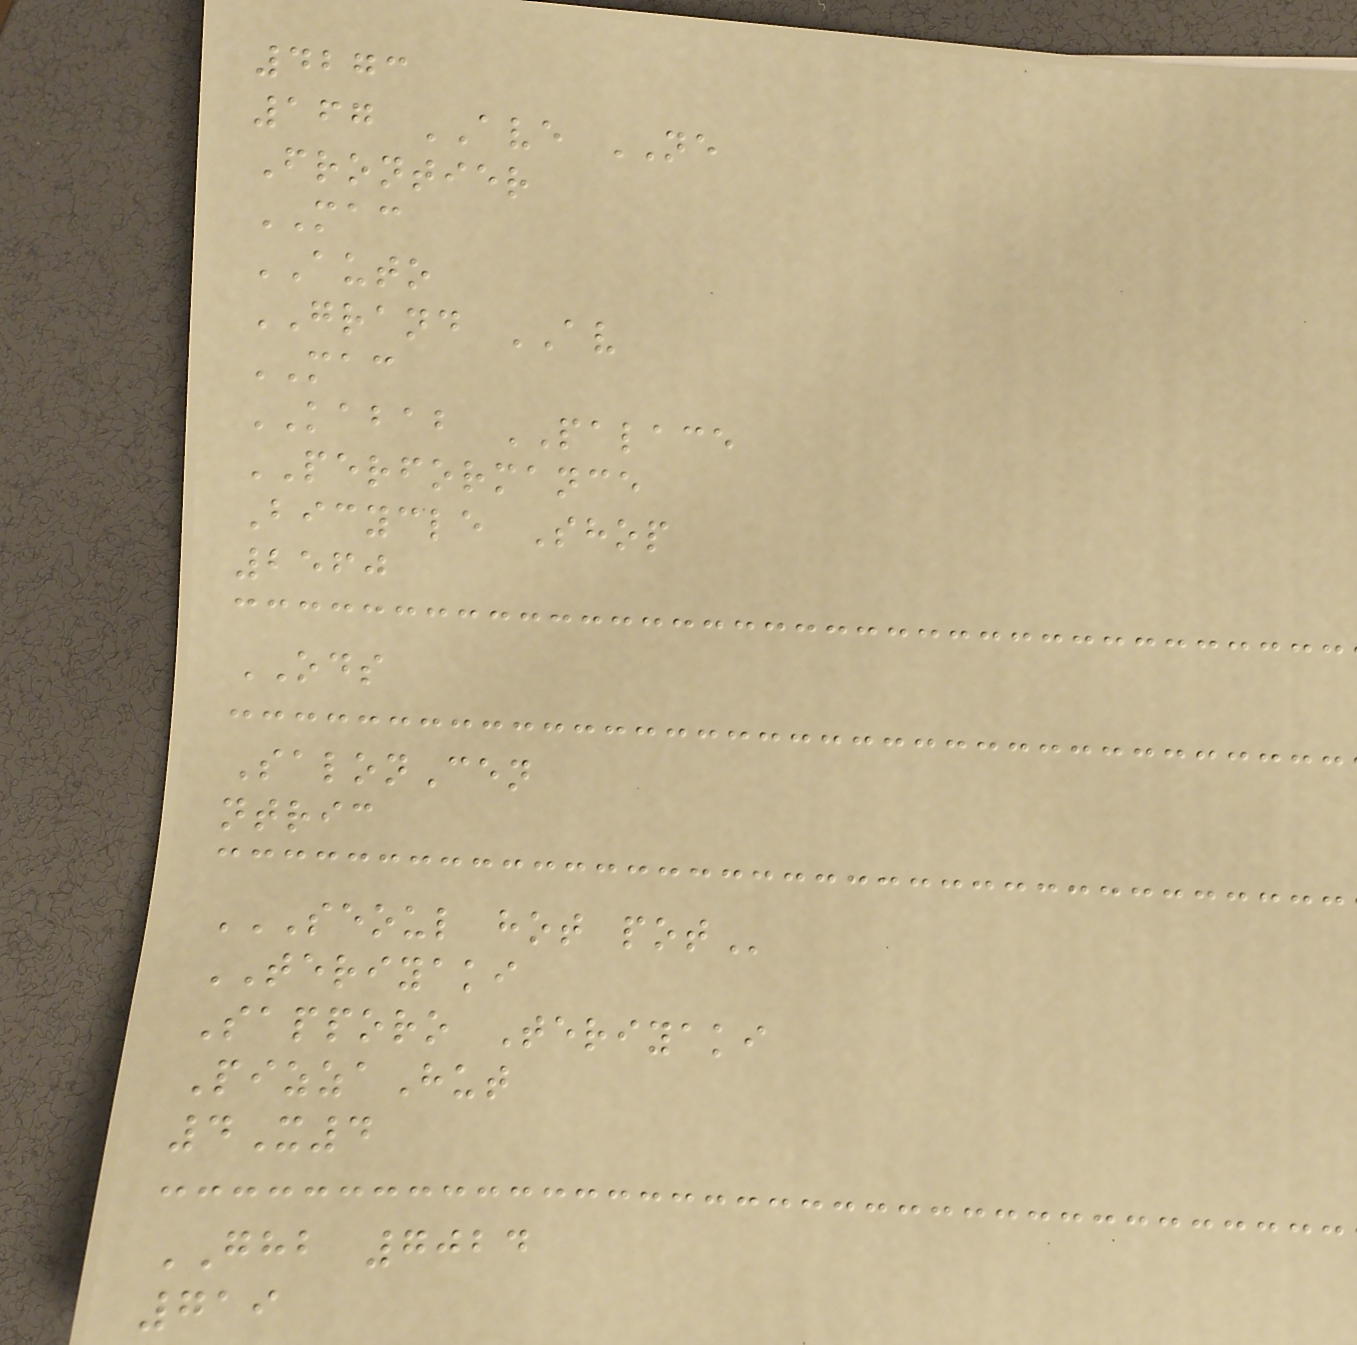4273
167 AVE NE
Frontier
MAC
AUTO
GRAND AV
MAC
KABAB PALACE
PERFORMANCE
Bicycle Shop
2560
ODS
SalonCen
ntric
SEOUL HOT POT
TERIYAKI
Sapporo Teriyaki
PizzaHut
4X4
GHB 7024
719
